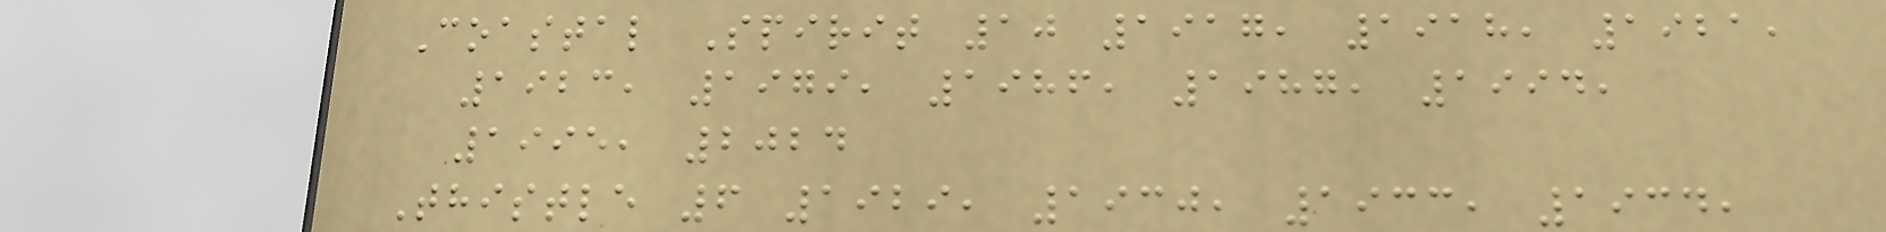Coastal Spirit 10 1917, 1918, 1921,
1923, 1979, 1986, 1987, 1994,
1995, 2024
Thistle 6 1929, 1930, 1933, 1934,
